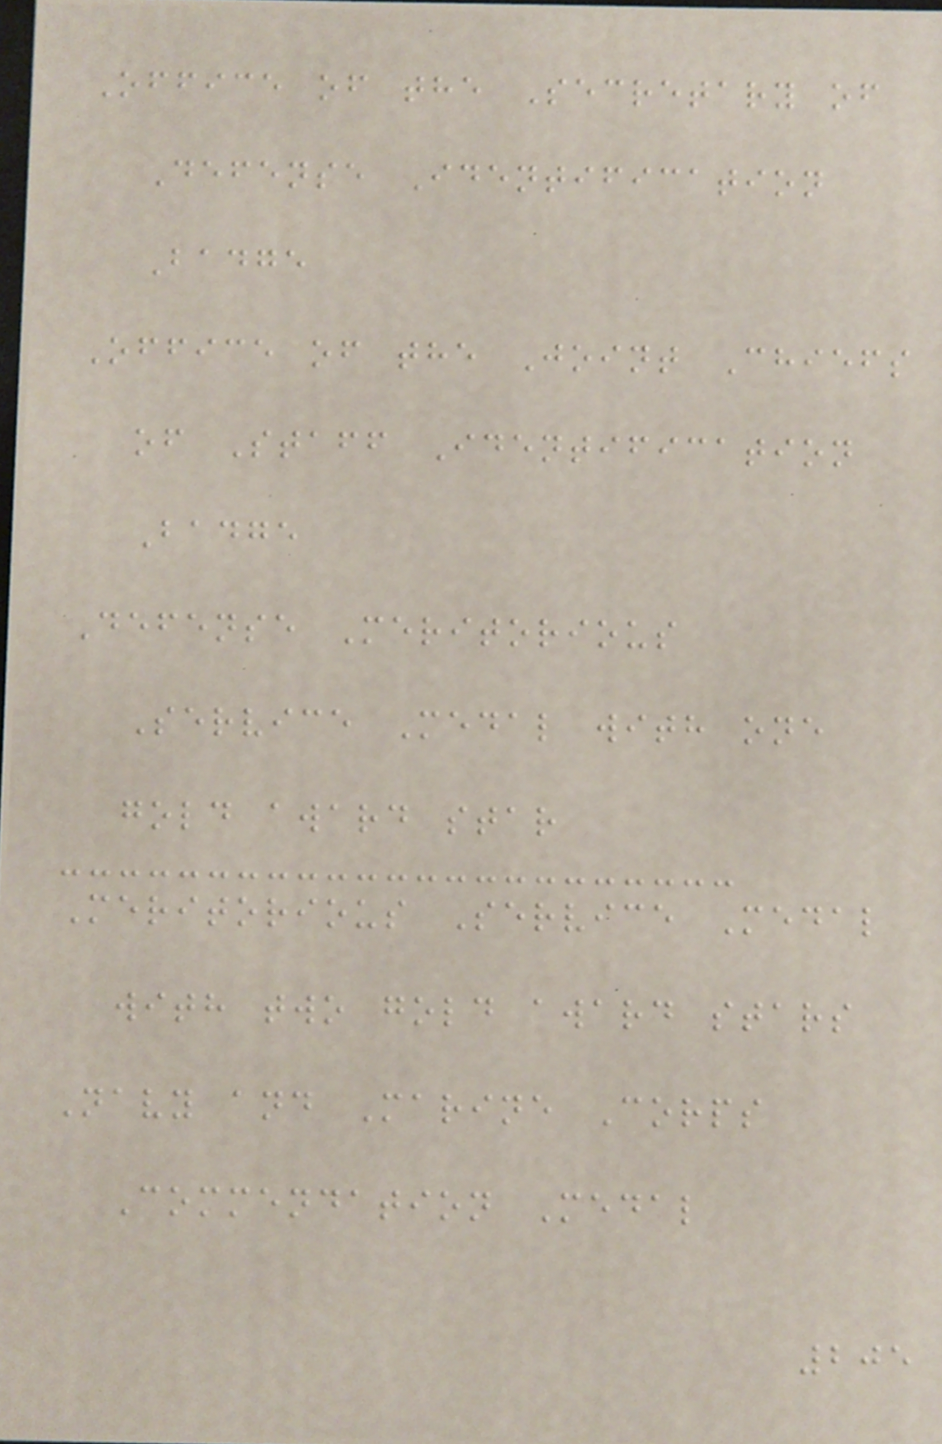Office of the Secretary of
Defense Identification
Badge
Office of the Joint Chiefs
of Staff Identification
Badge
Defense Meritorious
Service Medal with one
gold award star
Meritorious Service Medal
with two gold award stars
Navy and Marine Corps
Commendation Medal
205
